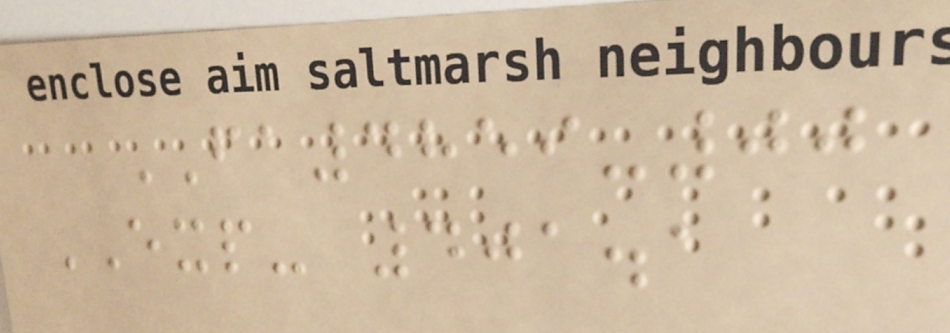FA4859-00
EXP- 401.1
